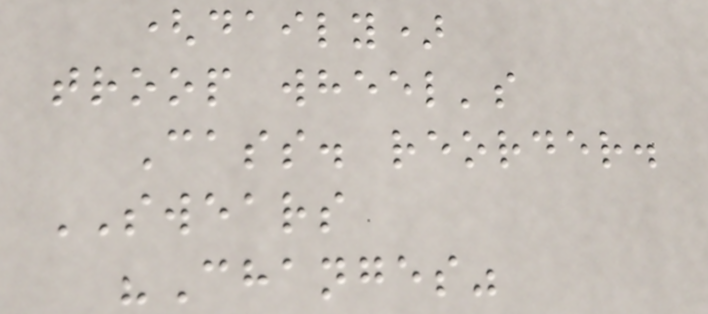(daily)
troop wheel's
Cass. reorder.
SWEARS
"Changes"
